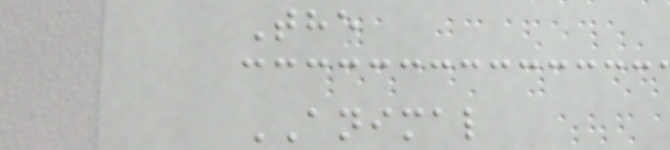The
ANIMAL
